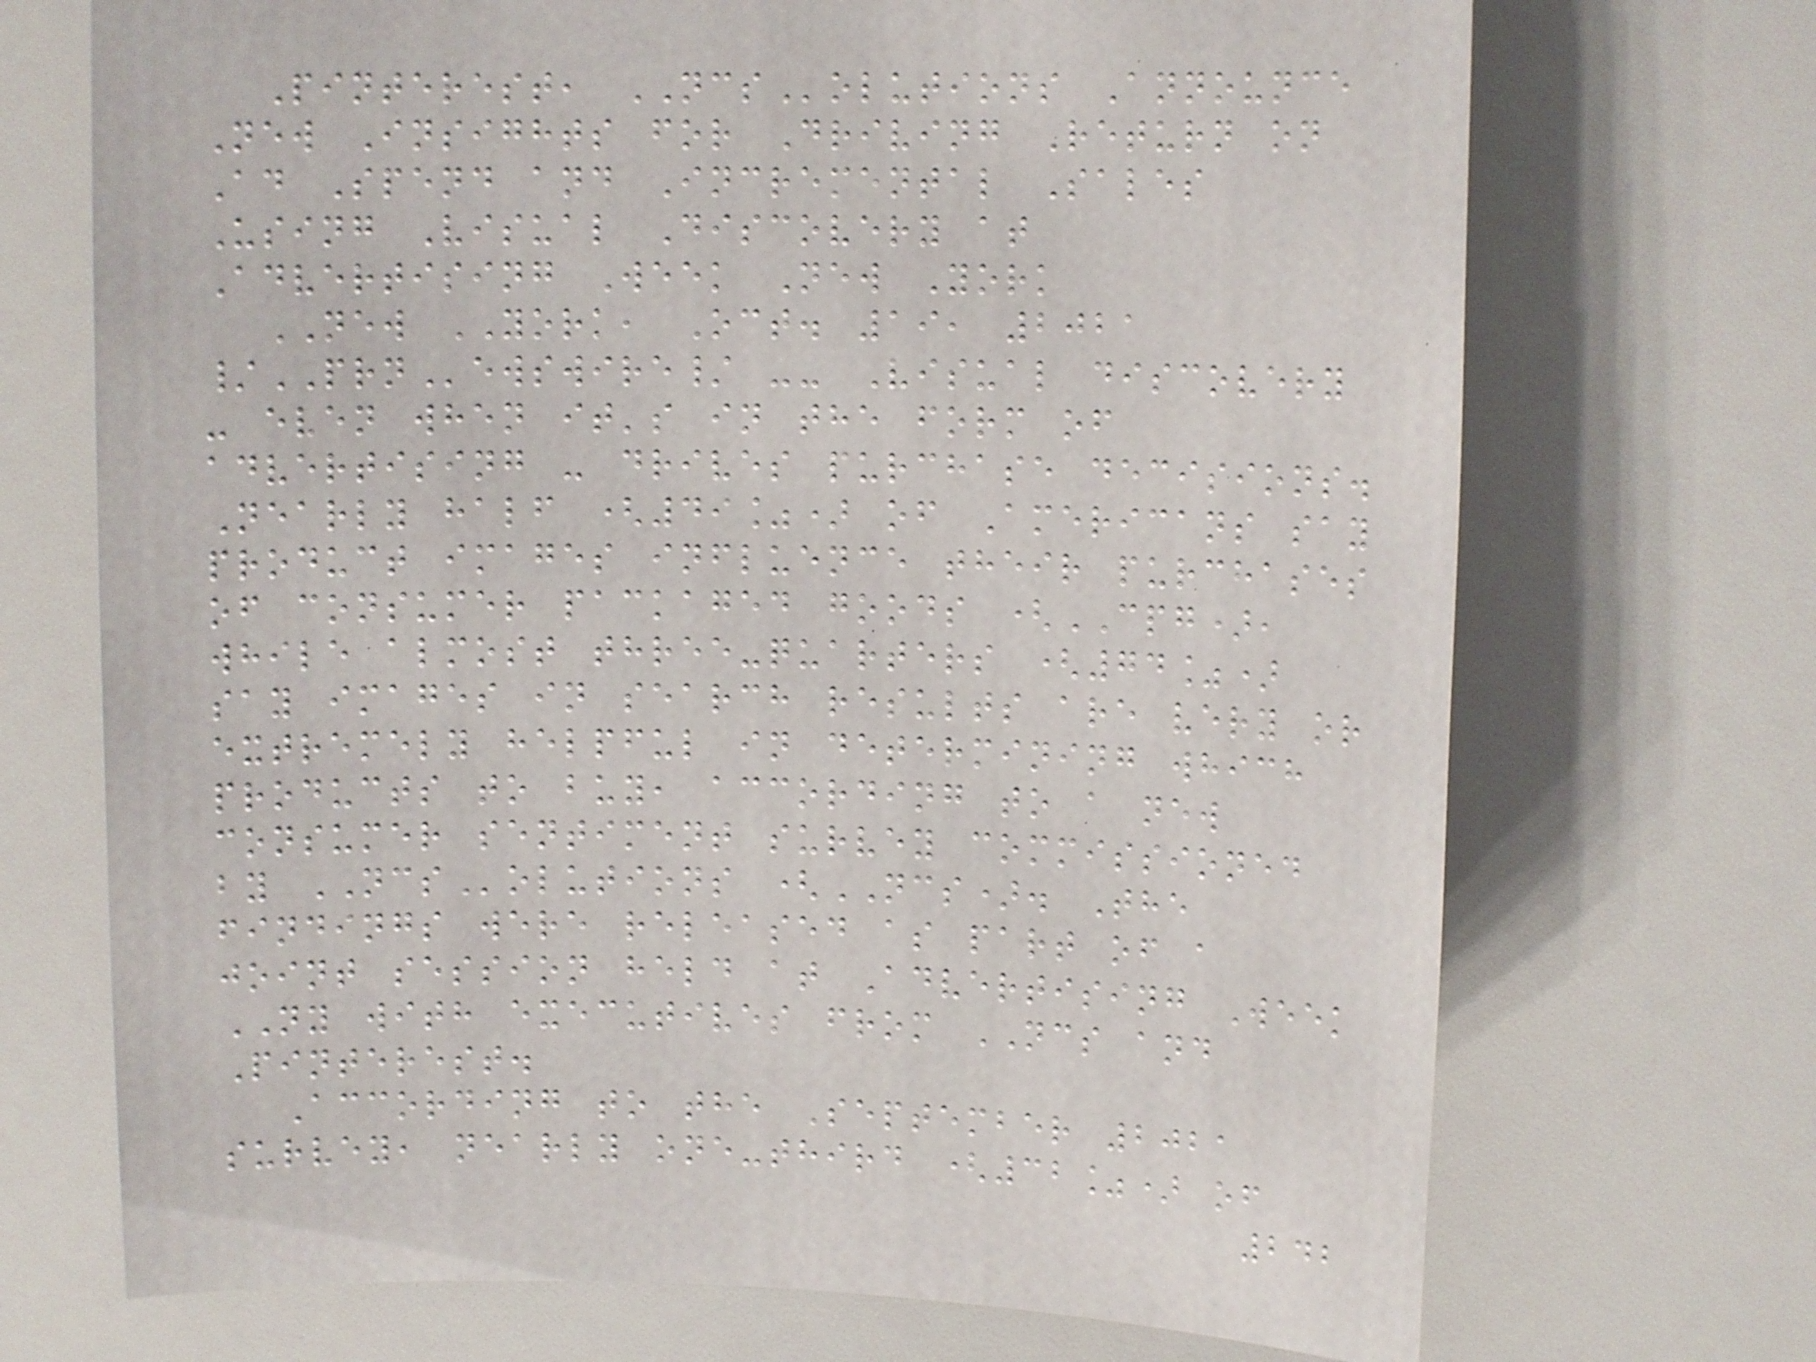Pinterest, NCSolutions Announce
New Insights for Driving Return on
Ad Spend and Incremental Sales
Using Visual Discovery at
Advertising Week New York
NEW YORK, Oct. 19, 2021
/PRNewswire/ -- Visual discovery
- even when it's in the form of
advertising - drives purchase decisions.
Nearly half (49%) of Americans say
product images influence their purchases
of consumer packaged goods (CPG),
while almost three-quarters (74%)
say images in search results are very or
extremely helpful in determining which
products to buy, according to a new
consumer sentiment survey commissioned
by NCSolutions (NCS). The
findings were released as part of a
joint session held at Advertising Week
NY with executives from NCS and
Pinterest.
According to the September 2021
survey, nearly one-third (32%) of
242
